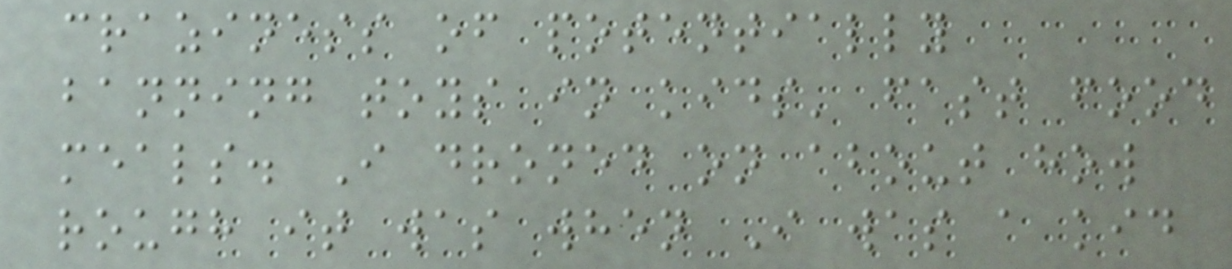craziness of potentially
banning toys in kids' fast food
meals. I droned on about how
rough it was when I was a kid
